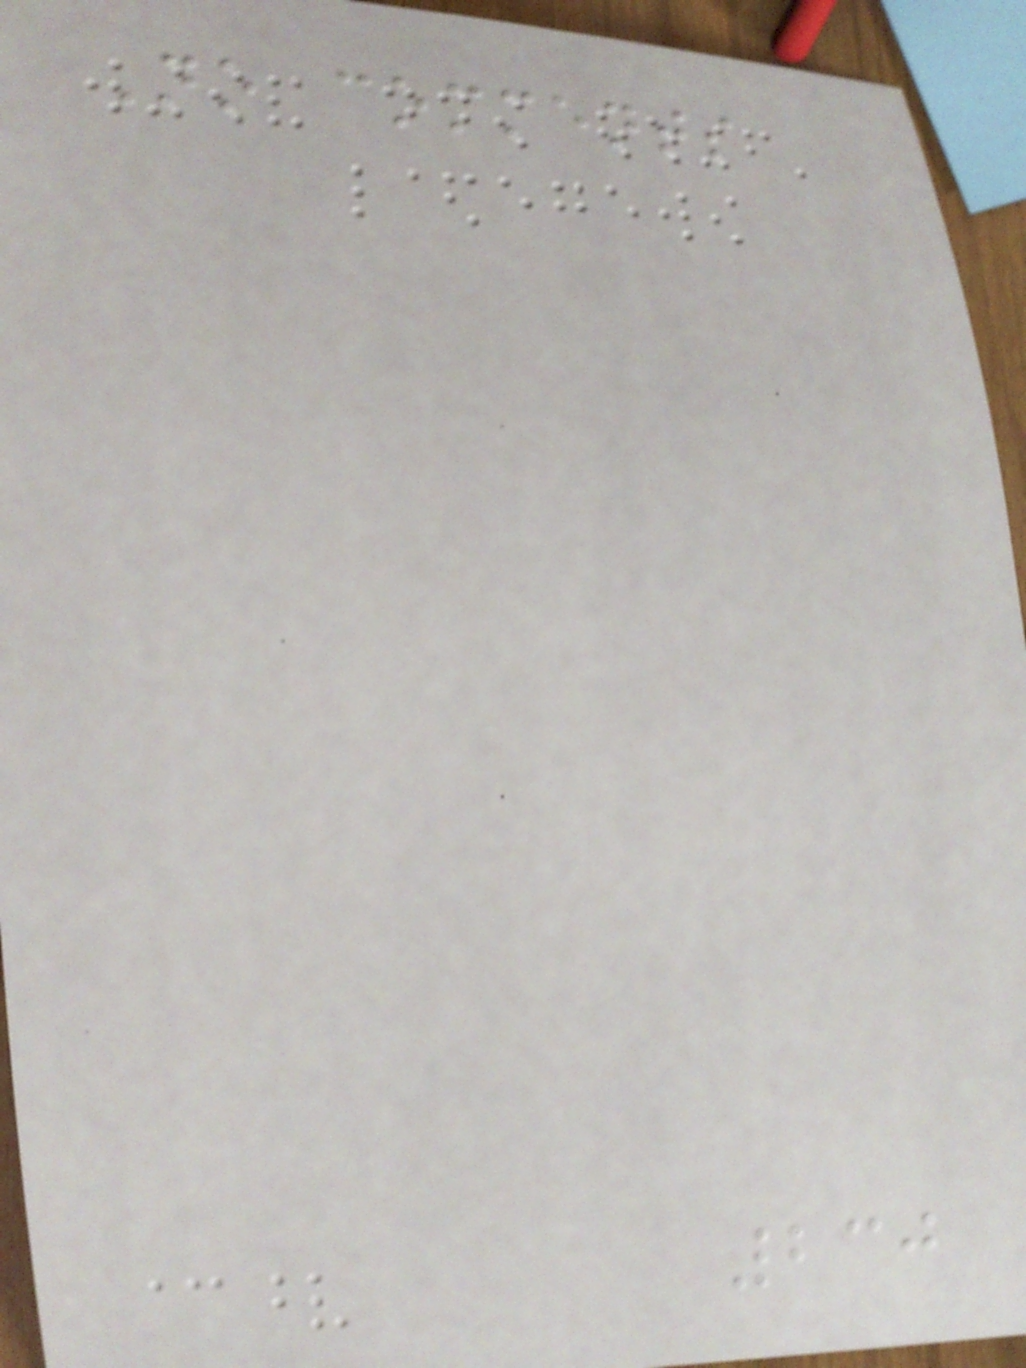No comments
230
